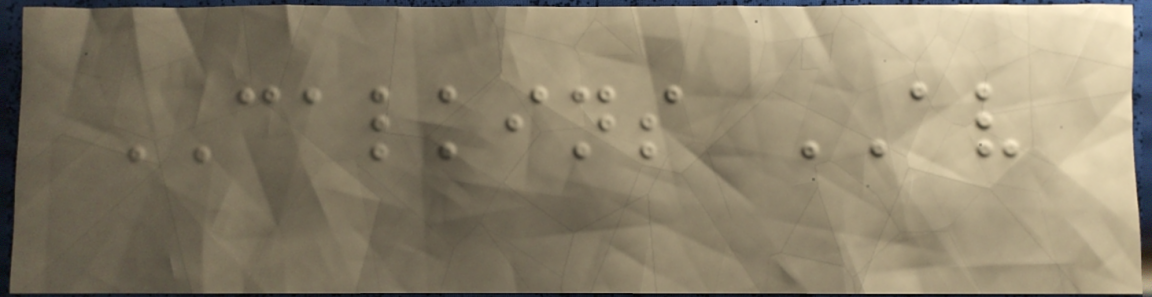CALKINS AV
